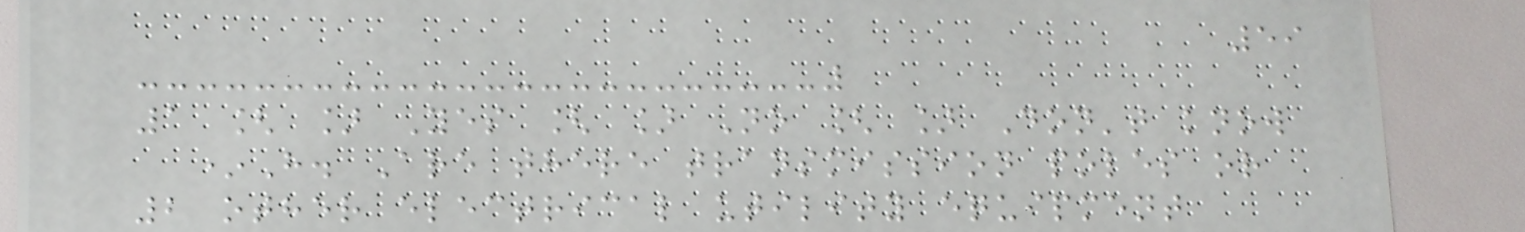59
1 [ ] Yes [ ] No [ ] Don't know
*H. Are there transmission poles or
2 other electrical utility equipment
